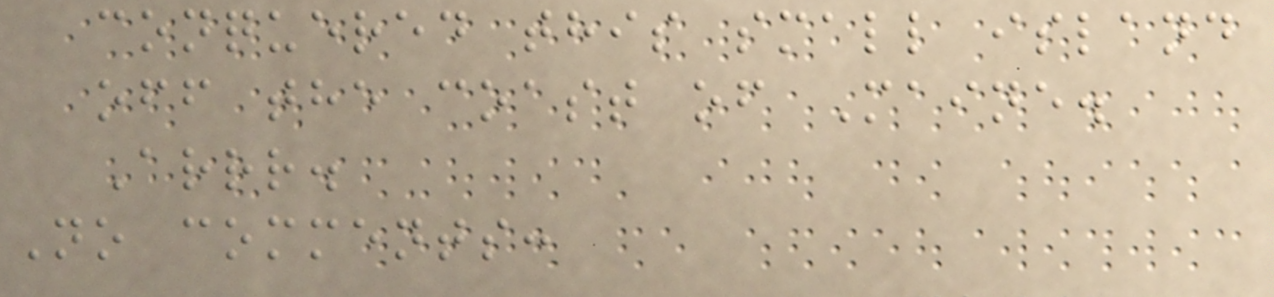conquered this small island
off the coast of Maine.
Arrr.
No comments:
